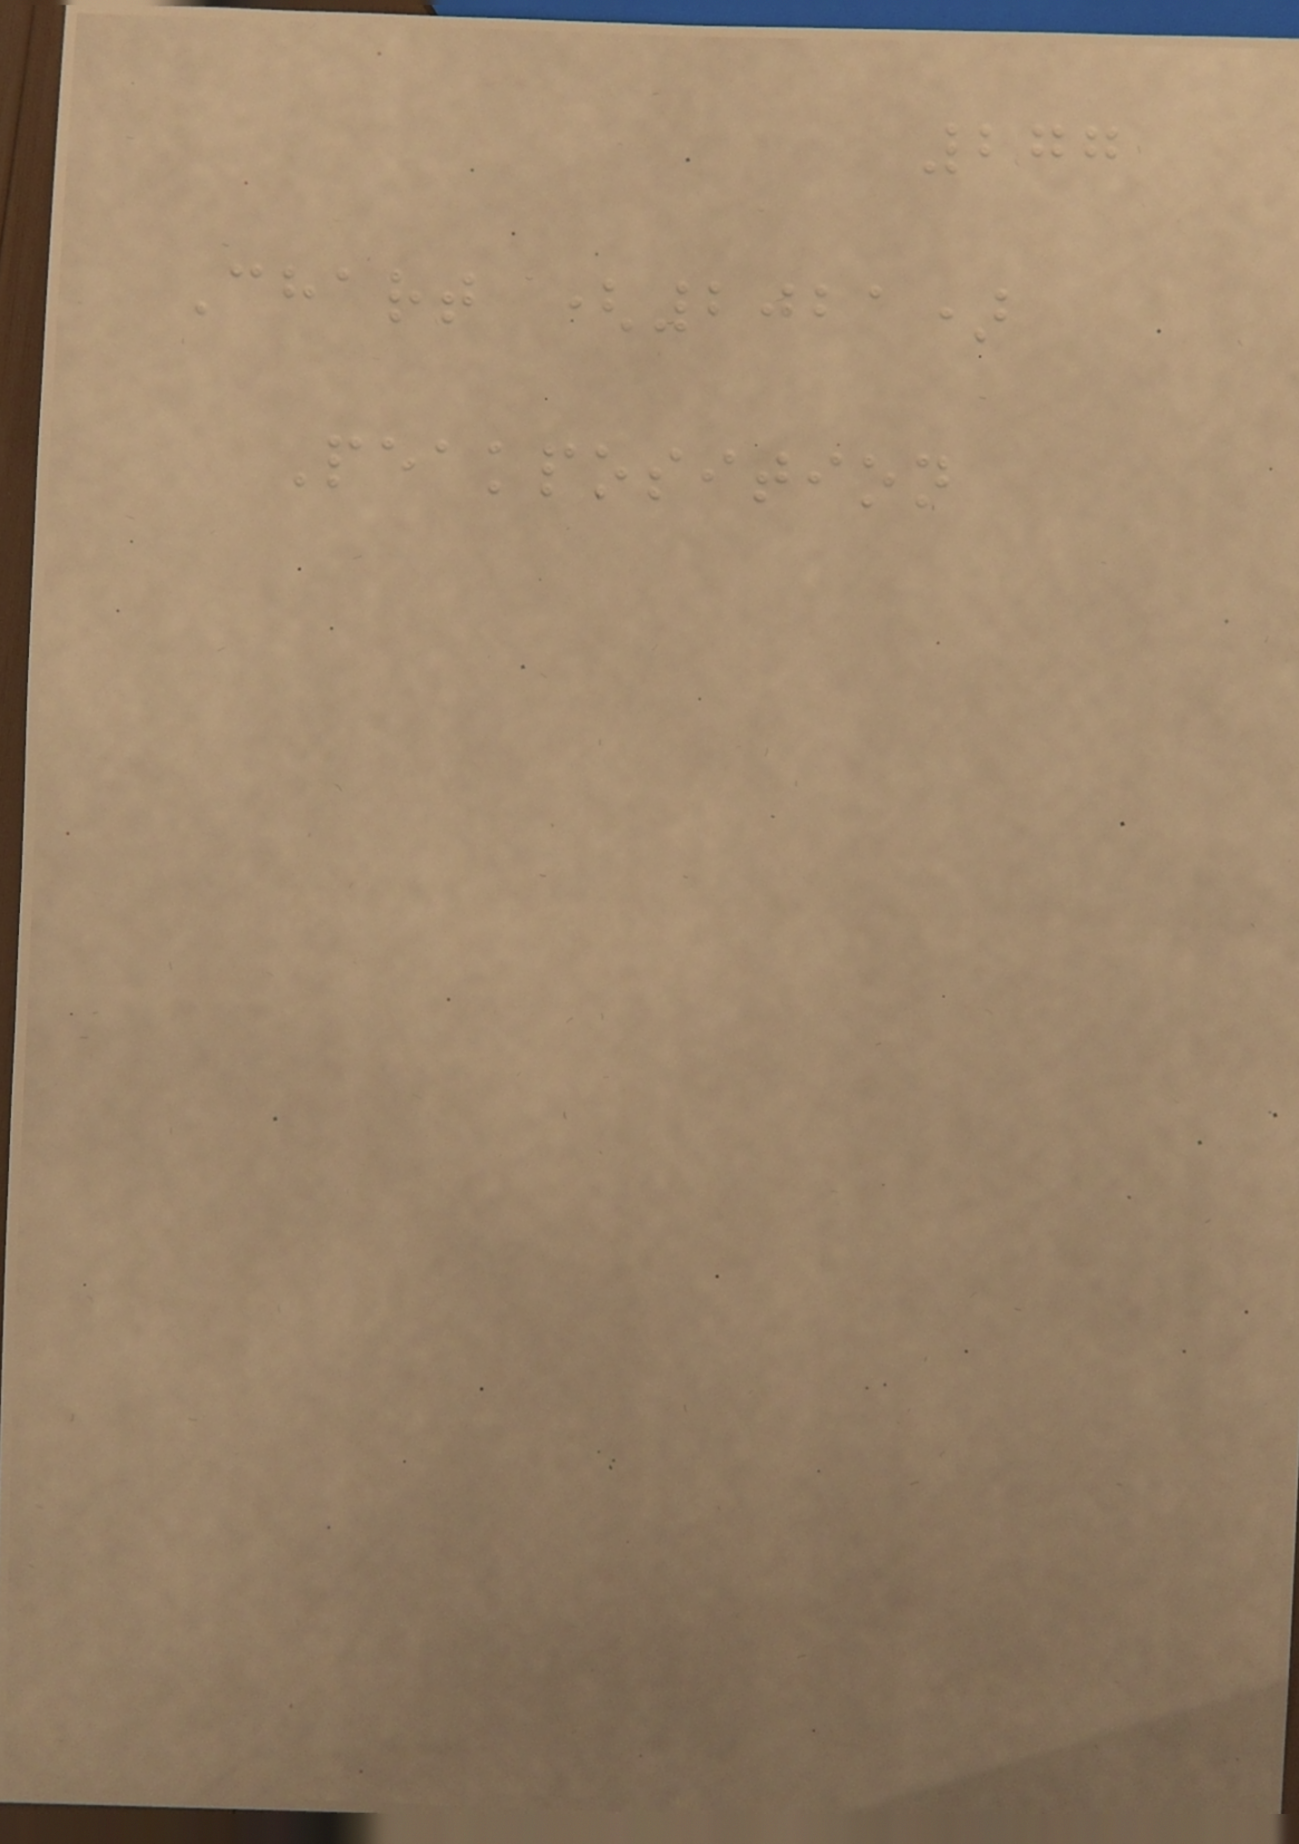277
Chart (2021)
Peakposition
